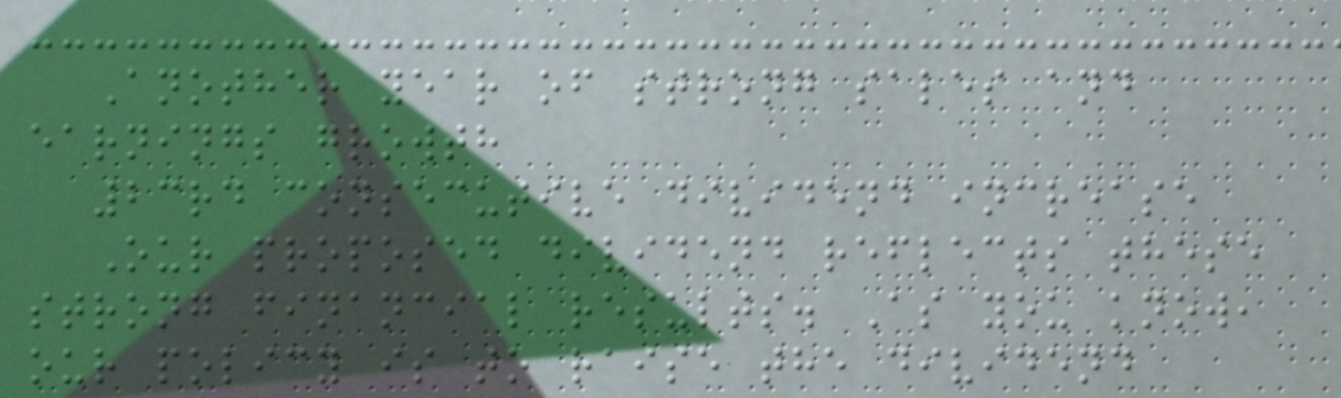Another year of strong sales and
earnings growth
23rd consecutive dividend increase
Our proposed dividend reflects these
strong financial results. As you know,
our policy is to raise the dividend
